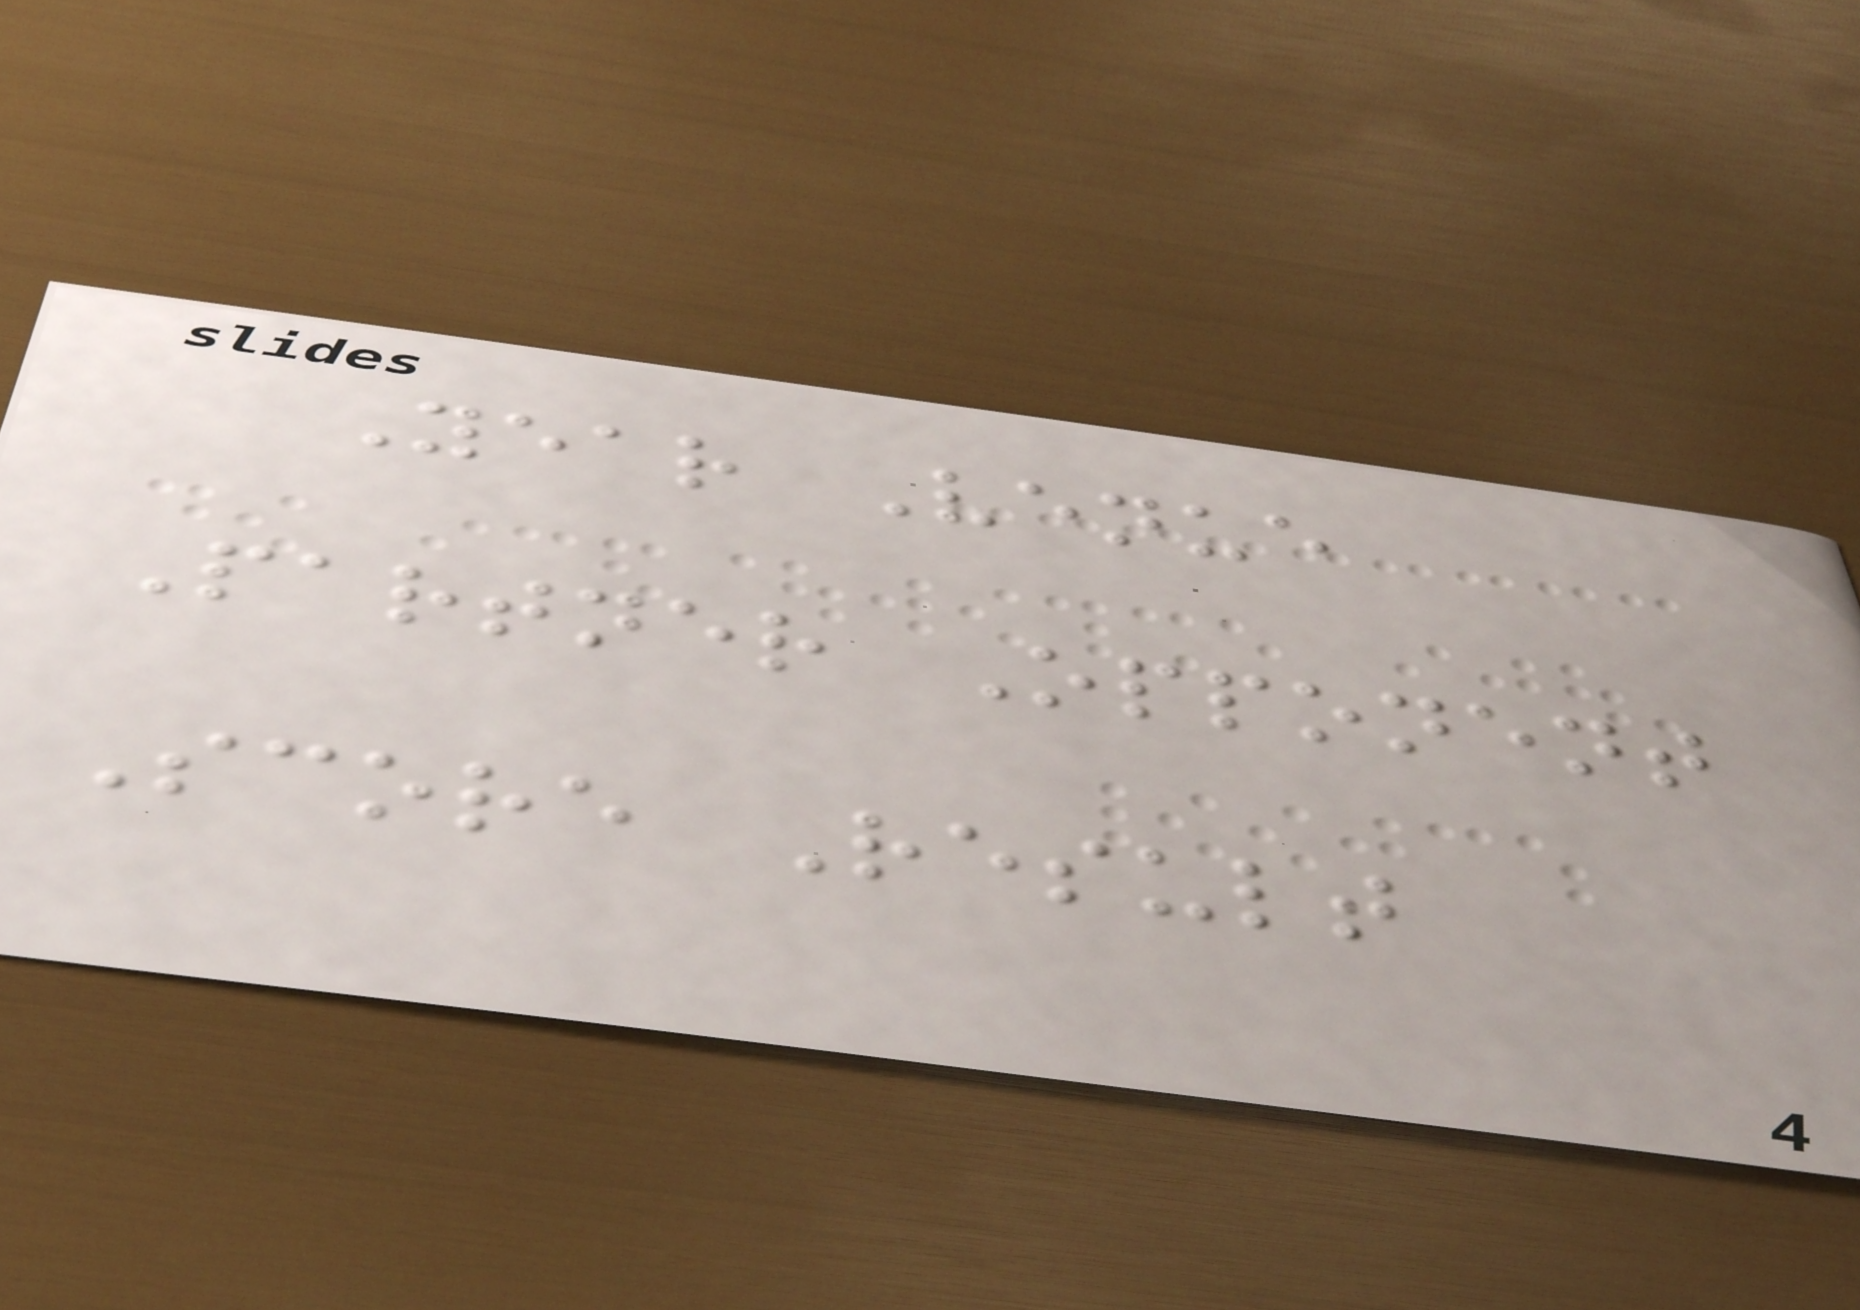Year Venue
Partner Opponent
Score Result
